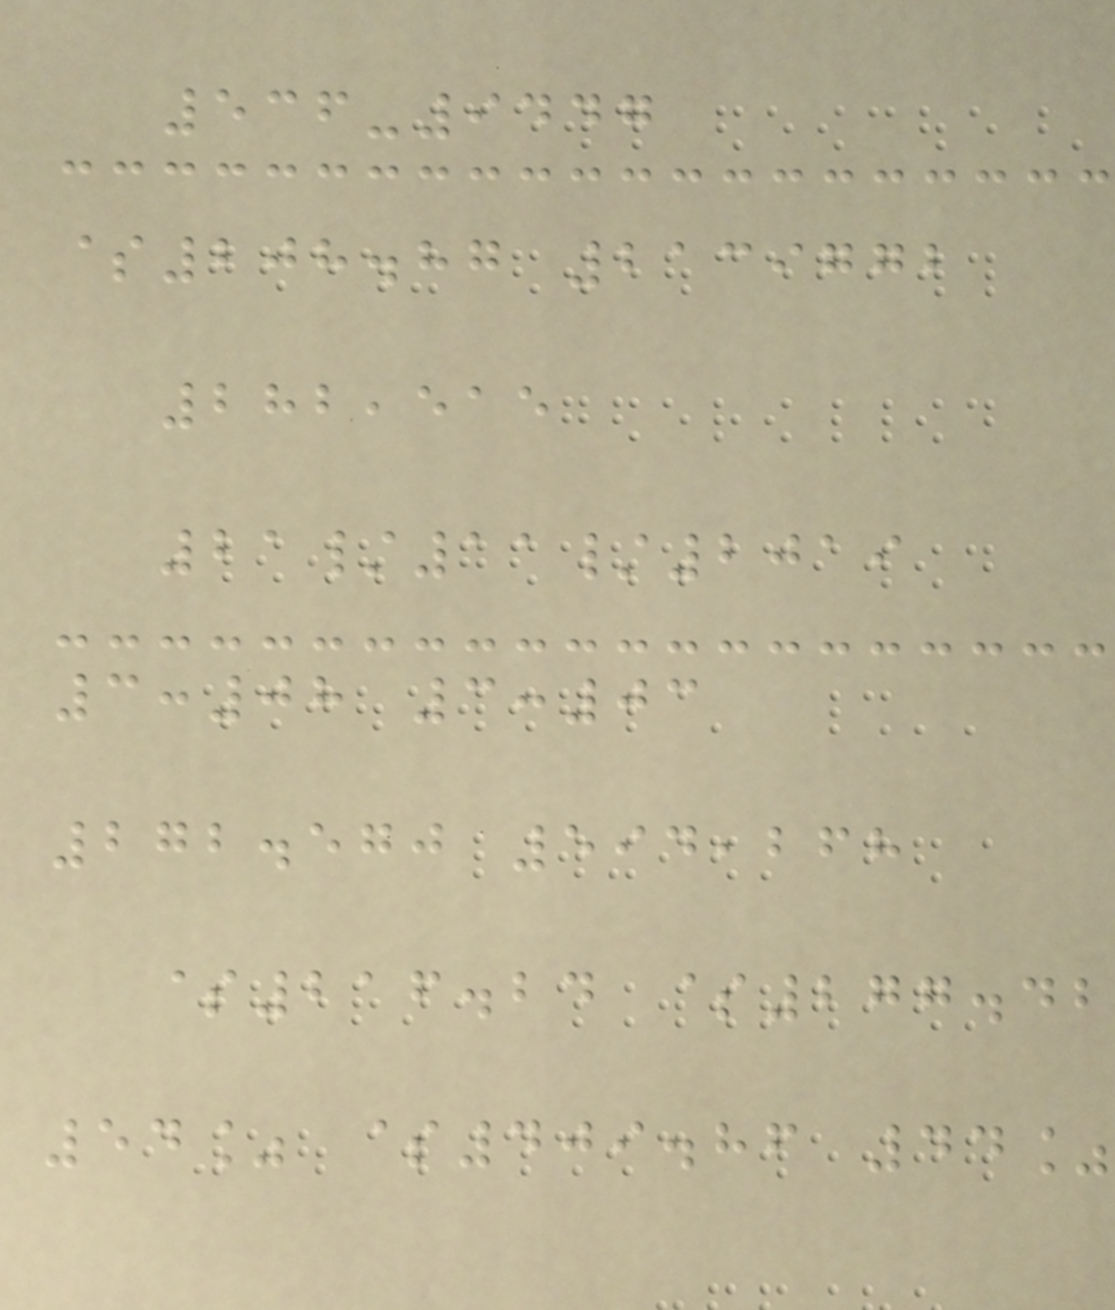536-9447
$208.87 2139772
282,515
21/11/2019
3:08 3:03
272.570 594,268
$216.24 $277.42
54% $409.86 44%
